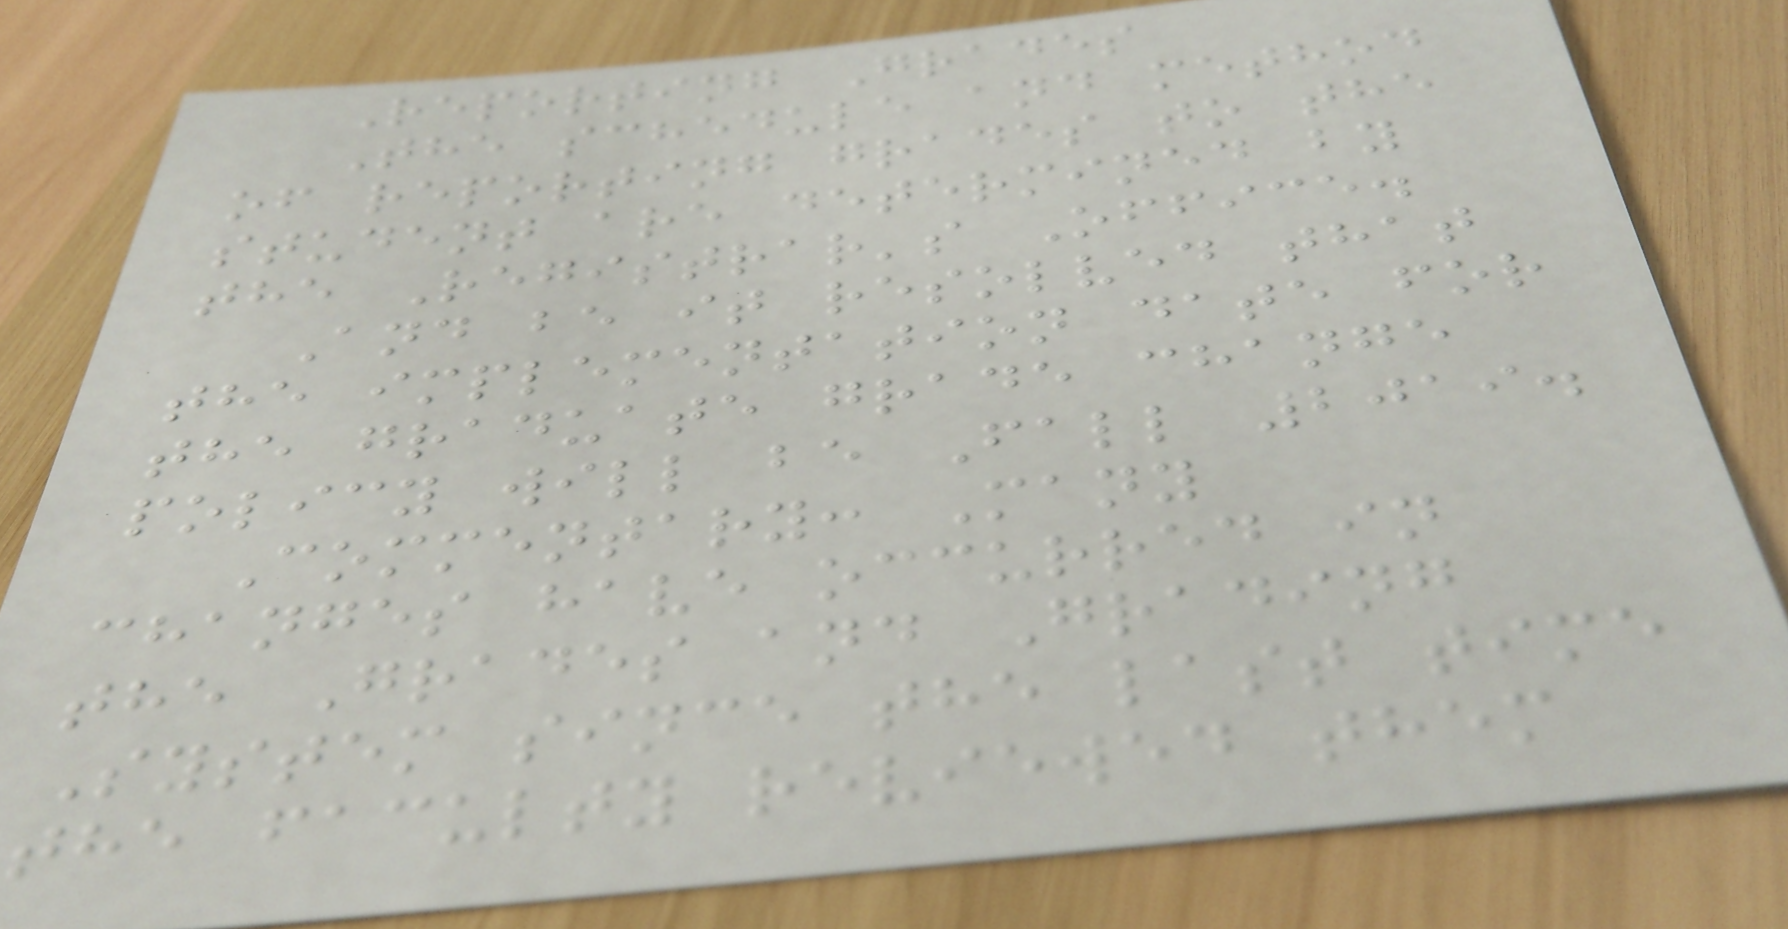Reporting Grades
The schedule and method
of reporting grades to the
student are determined by
the Registrar's Office.
And be it resolved that
the implementation date for
the graduate grade change
policy will be Fall 2019.
Commentary: Many
changes have occurred in
the Grades and Grading
System since the last time
the faculty reviewed them
